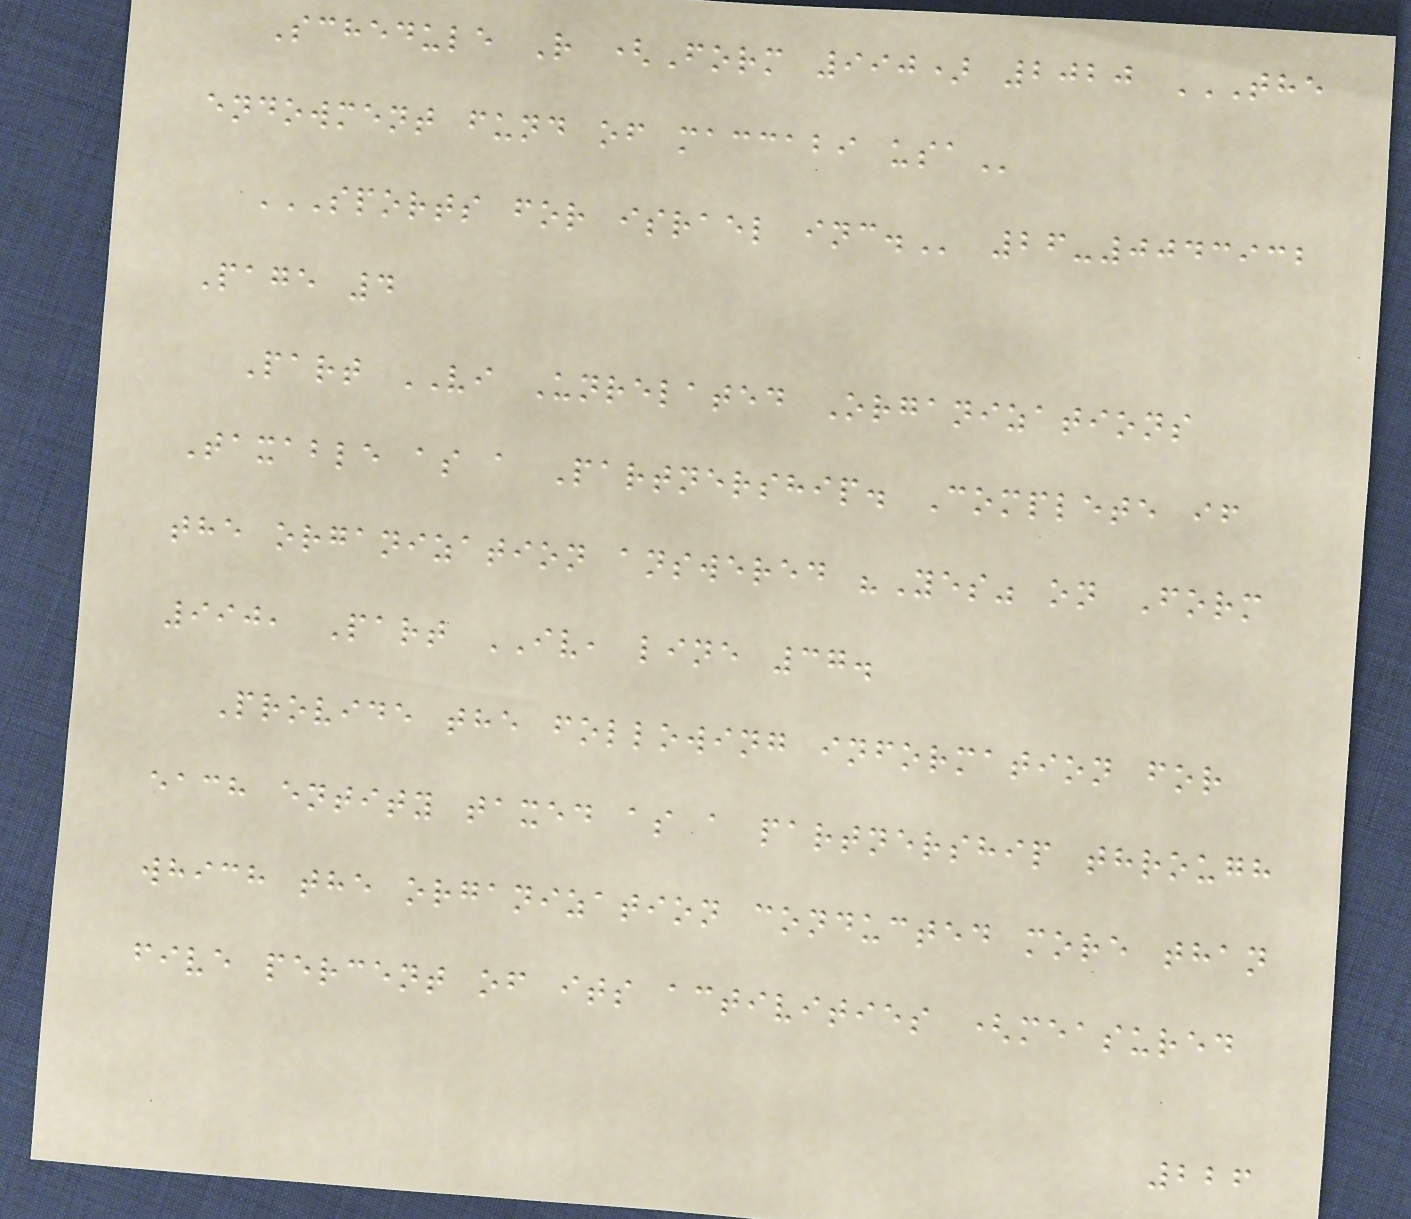Schedule R (Form 990) 2020 THE
ENDOWMENT FUND OF MACCABI USA
SPORTS FOR ISRAEL INC. 26-0043932
Page 4
Part VI Unrelated Organizations
Taxable as a Partnership. Complete if
the organization answered "Yes" on Form
990, Part IV, line 37.
Provide the following information for
each entity taxed as a partnership through
which the organization conducted more than
five percent of its activities (measured
226
